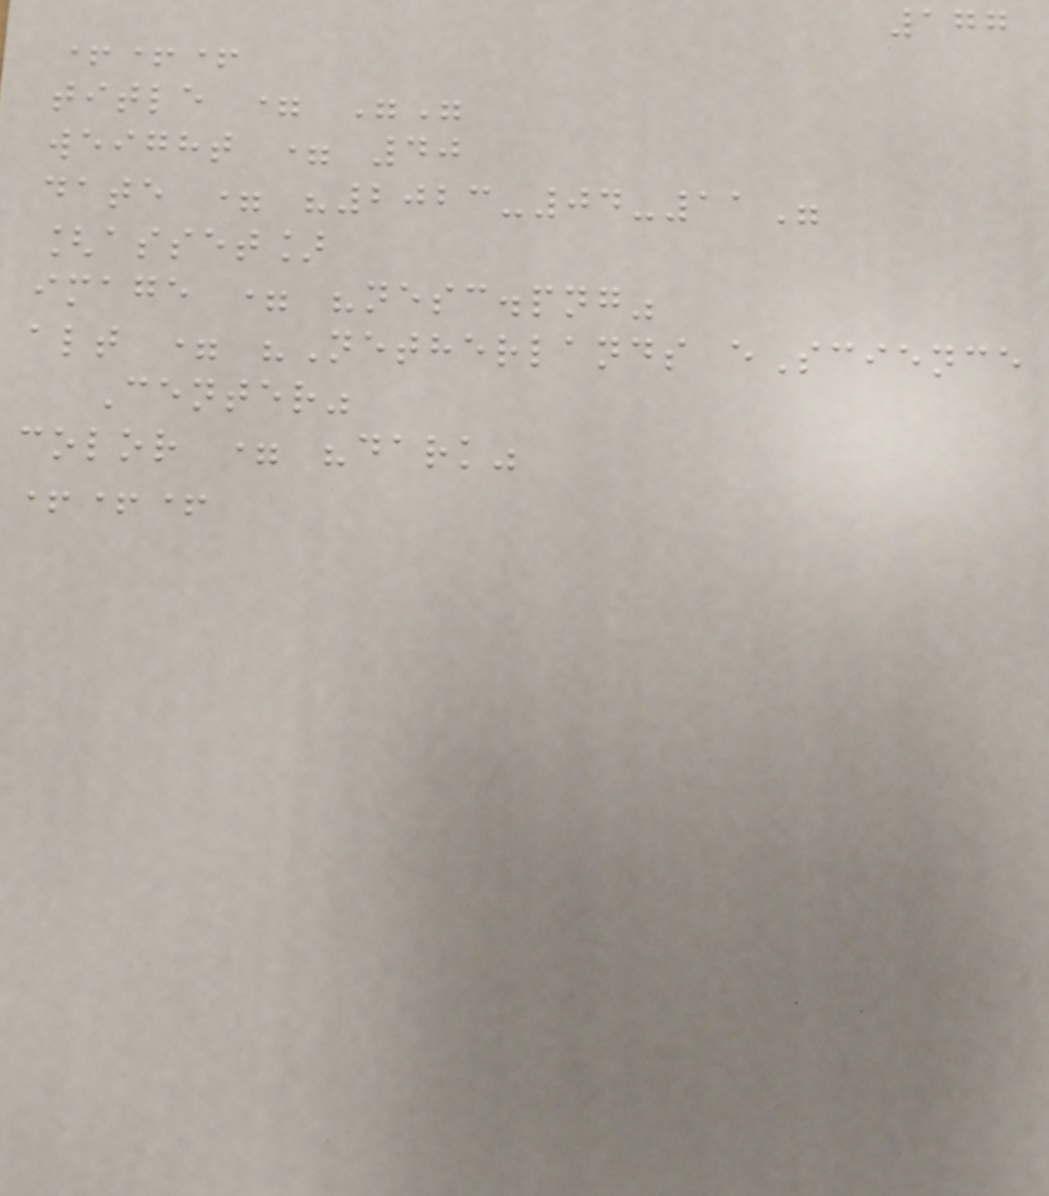177
+++
title = ""
weight = 40
date = "2023-04-11"
[asset]
image = "nesc.png"
alt = "Netherlands eScience
Center"
color = "dark"
+++
